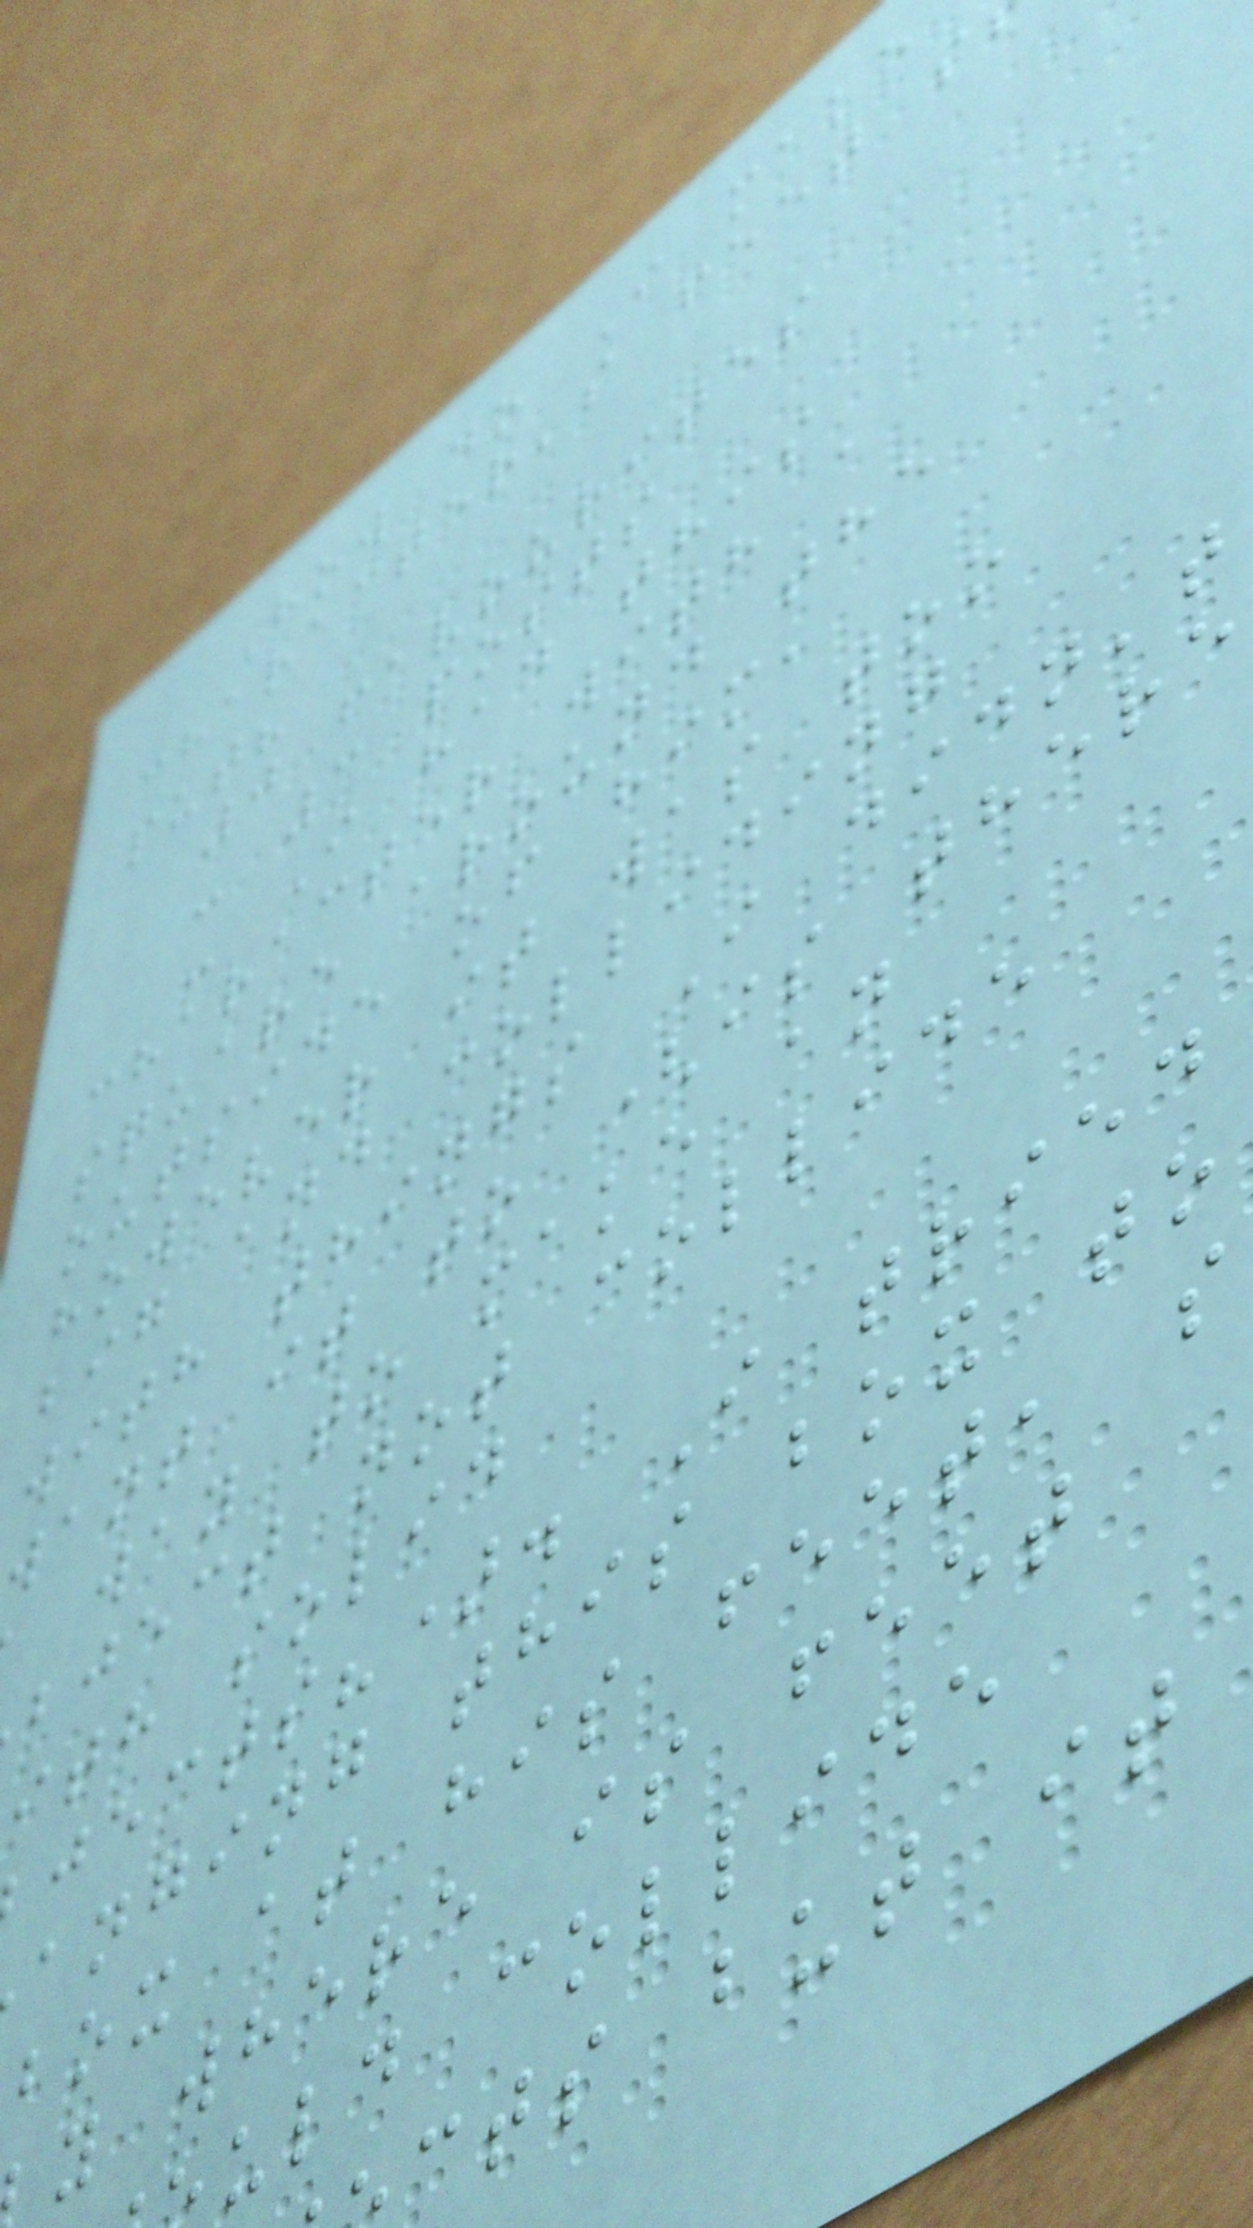How do I make
character's feet s
put?
0 favourites
- 3 posts
- I had this
character with a
square around the
outside of him,
however it was too
big and colliding
with things I didn't
want it to (is there
way to make an
bject not collide
ith solid
jects?). I tried
anging this box to
box at his feet, s
y where is feet
uld collide
cts but it
